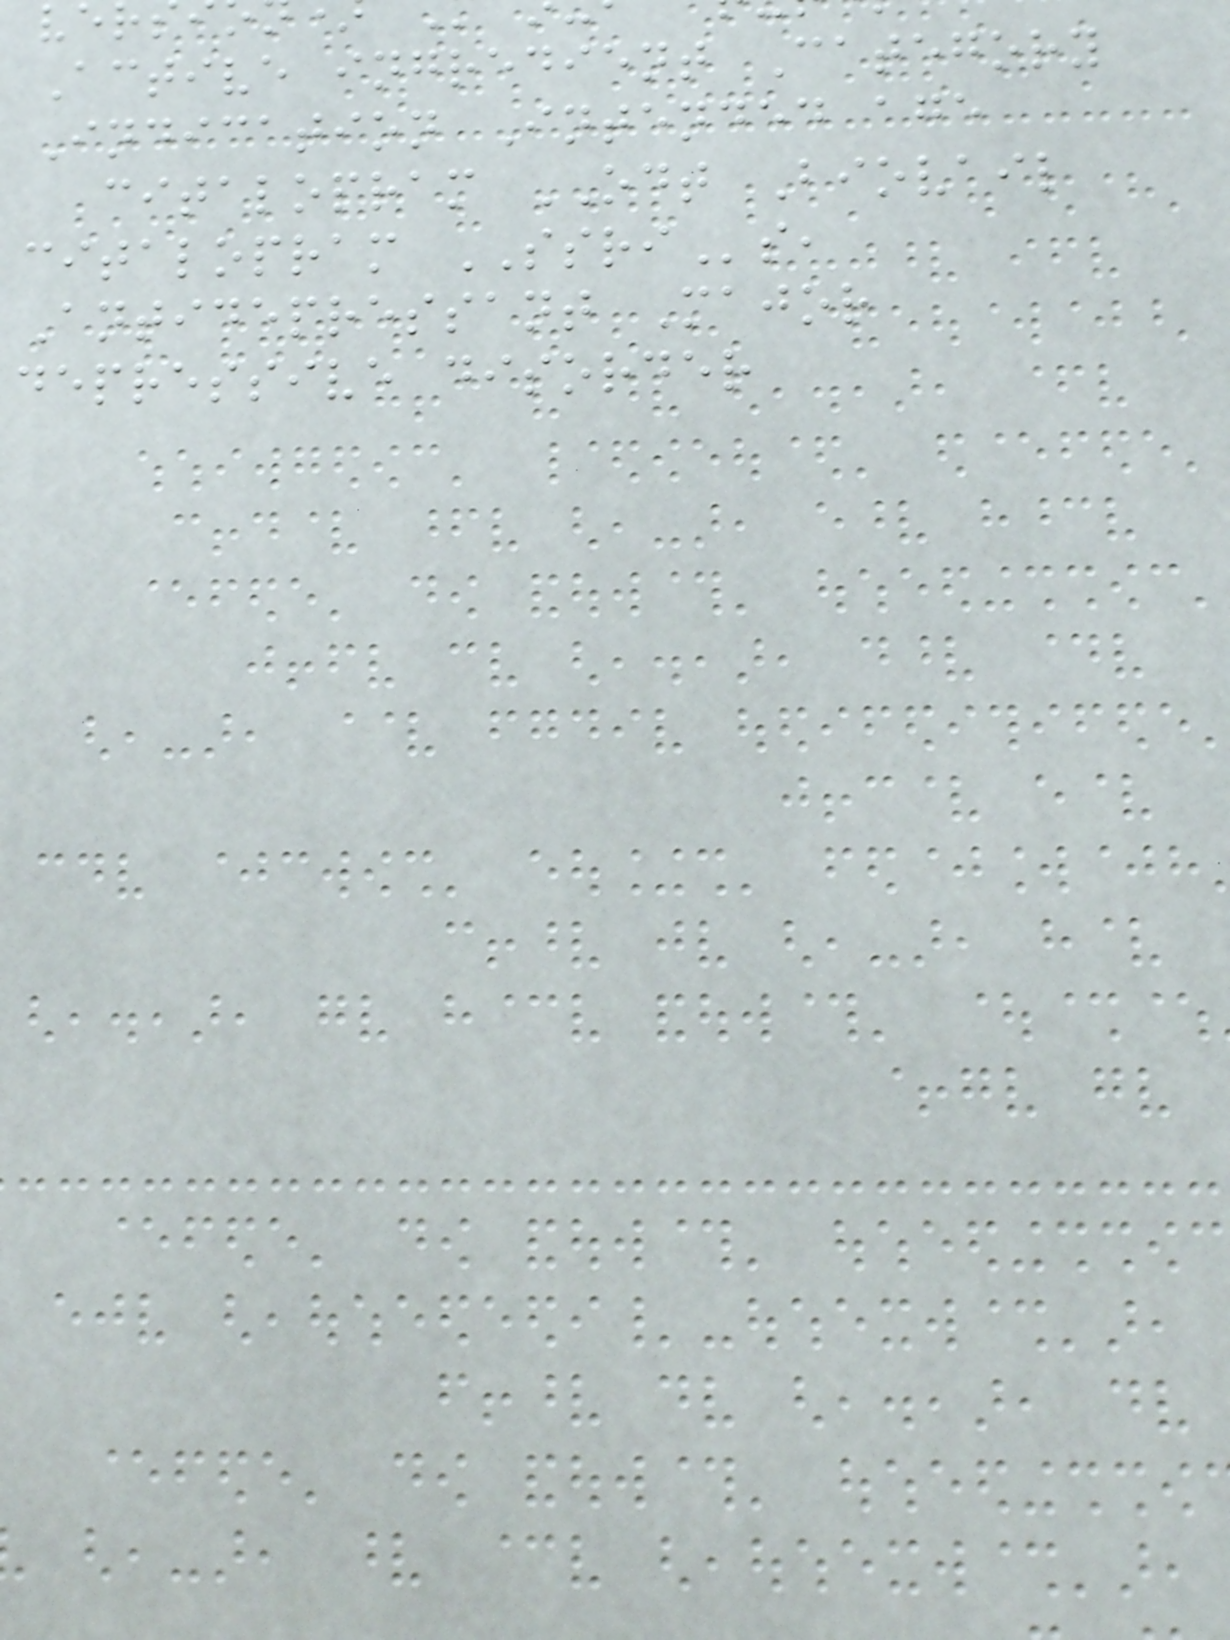Active ingredient Category
Indication Intended age
citalopram ODT Biovail
citalopram SSRIs,
Antidepressant Major
depressive disorder
